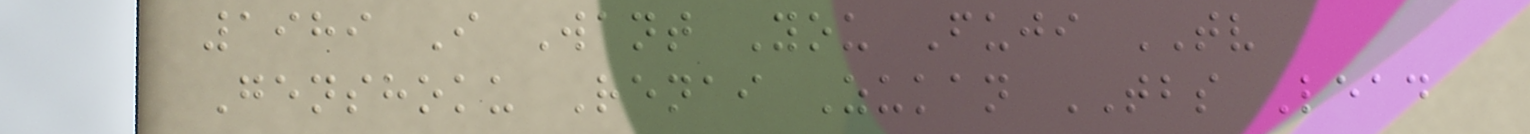1989 I Want You Fuji TV
Genshoku Renai Zukan TBS Lead
